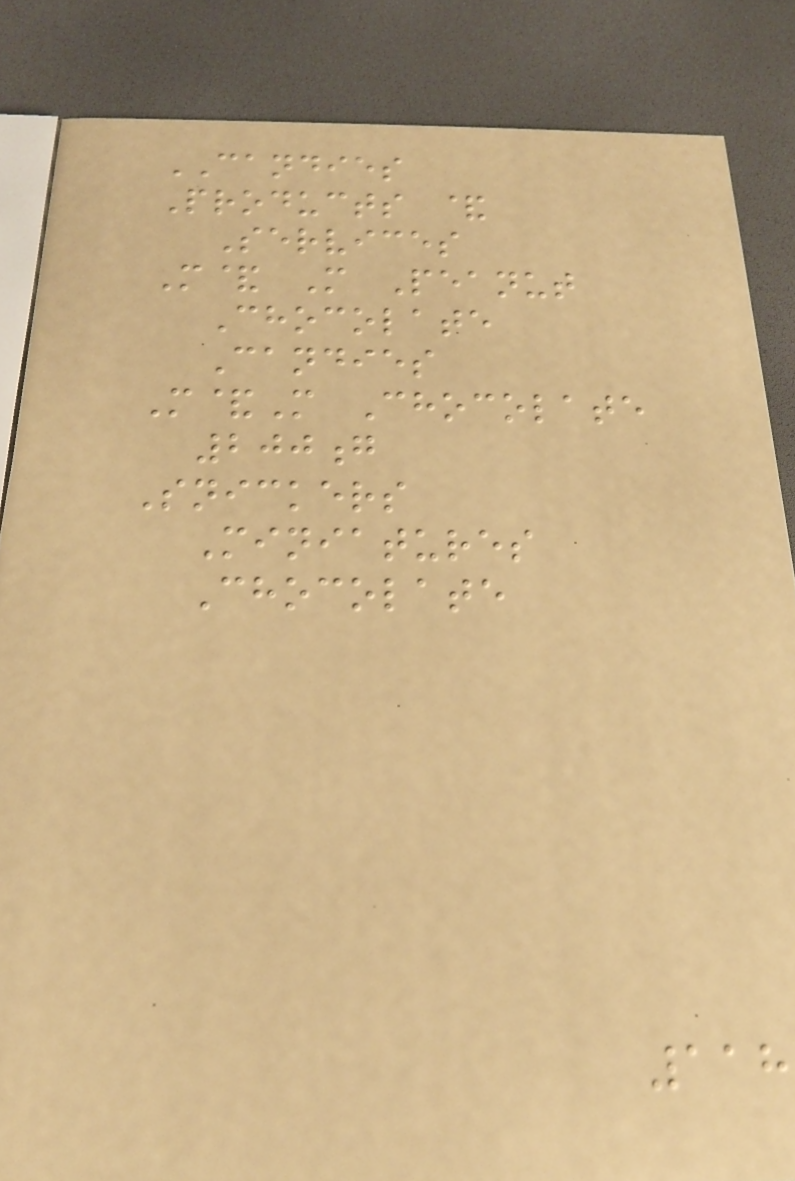CANDIES
Products &
Services
M& M Peanut
Chocolate
Candies
M&M Chocolate
200g
Snickers
Miniatures
Chocolate
118
